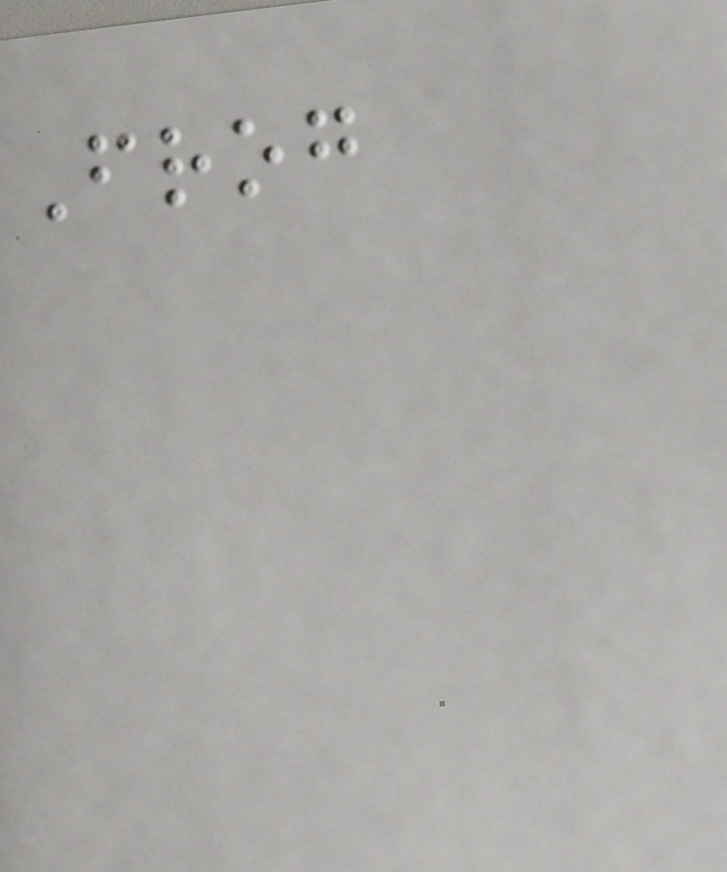Frog
